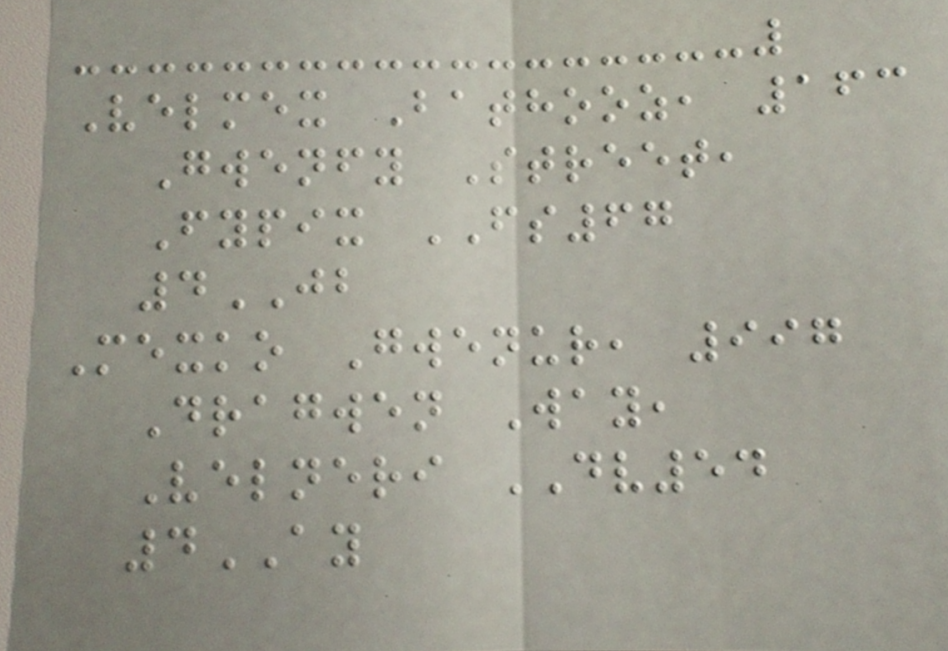Velmex Bathooz, 163
Gwenfy Street,
Fypix FS67
4JB
Mexko Gwenur, 997
Dragwen Way,
Velneri DV54
4AY
